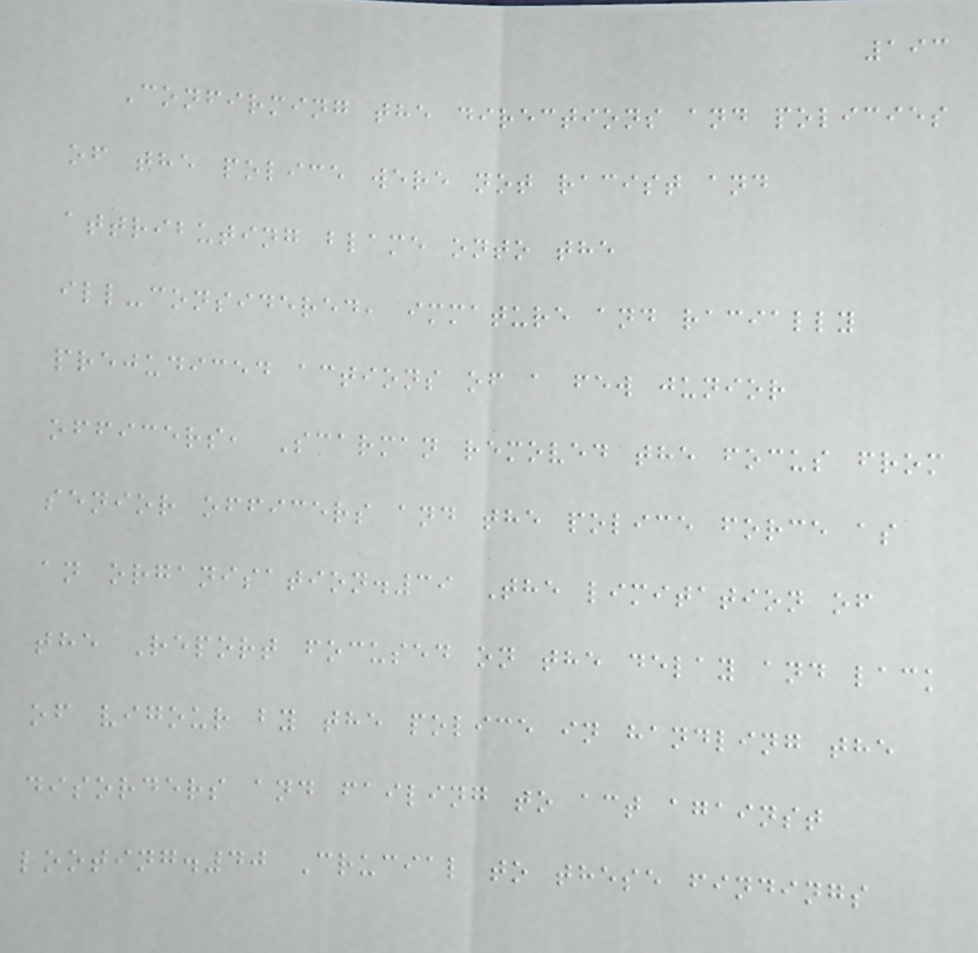193
Confirming the directions and policies
of the police were not racist and
attributing blame onto the
ill-considered, immature and racially
prejudiced actions of a few junior
officers, Scarman removed the focus from
senior officers and the police force as
an organisation.39 The limitation of
the Report focused on the delay and lack
of vigour by the police in handling the
disorders and failing to act against
looting.40 Crucial to these findings
